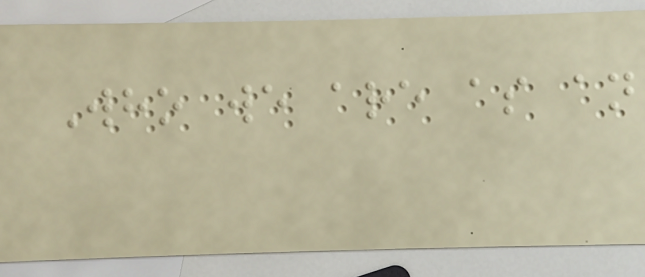Who we are as an
